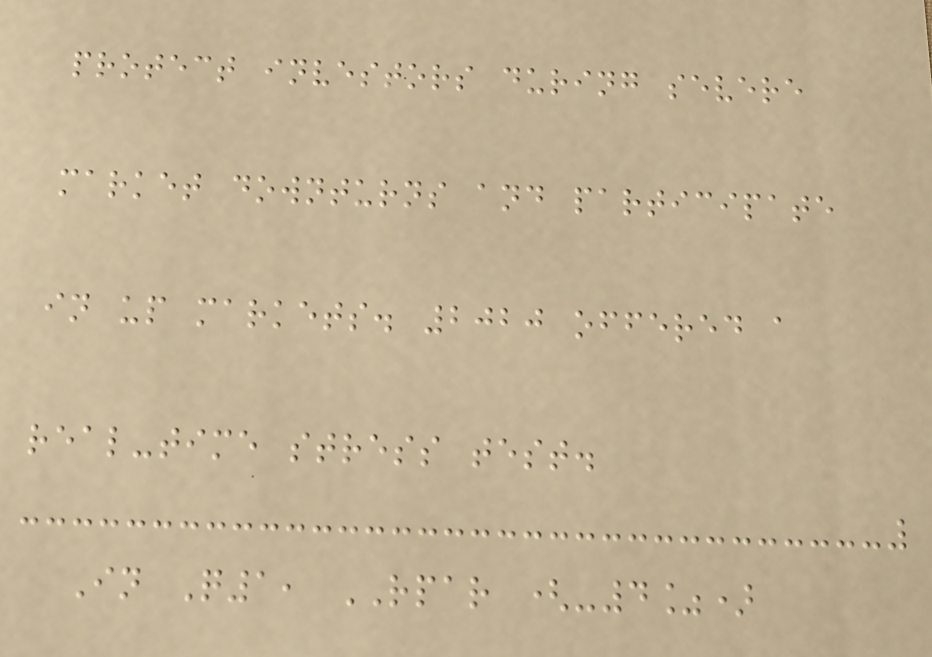protect investors during severe
market downturns and participate
in up markets. 2020 offered a
real-time stress test.
In Q1, RPAR (-4%)
